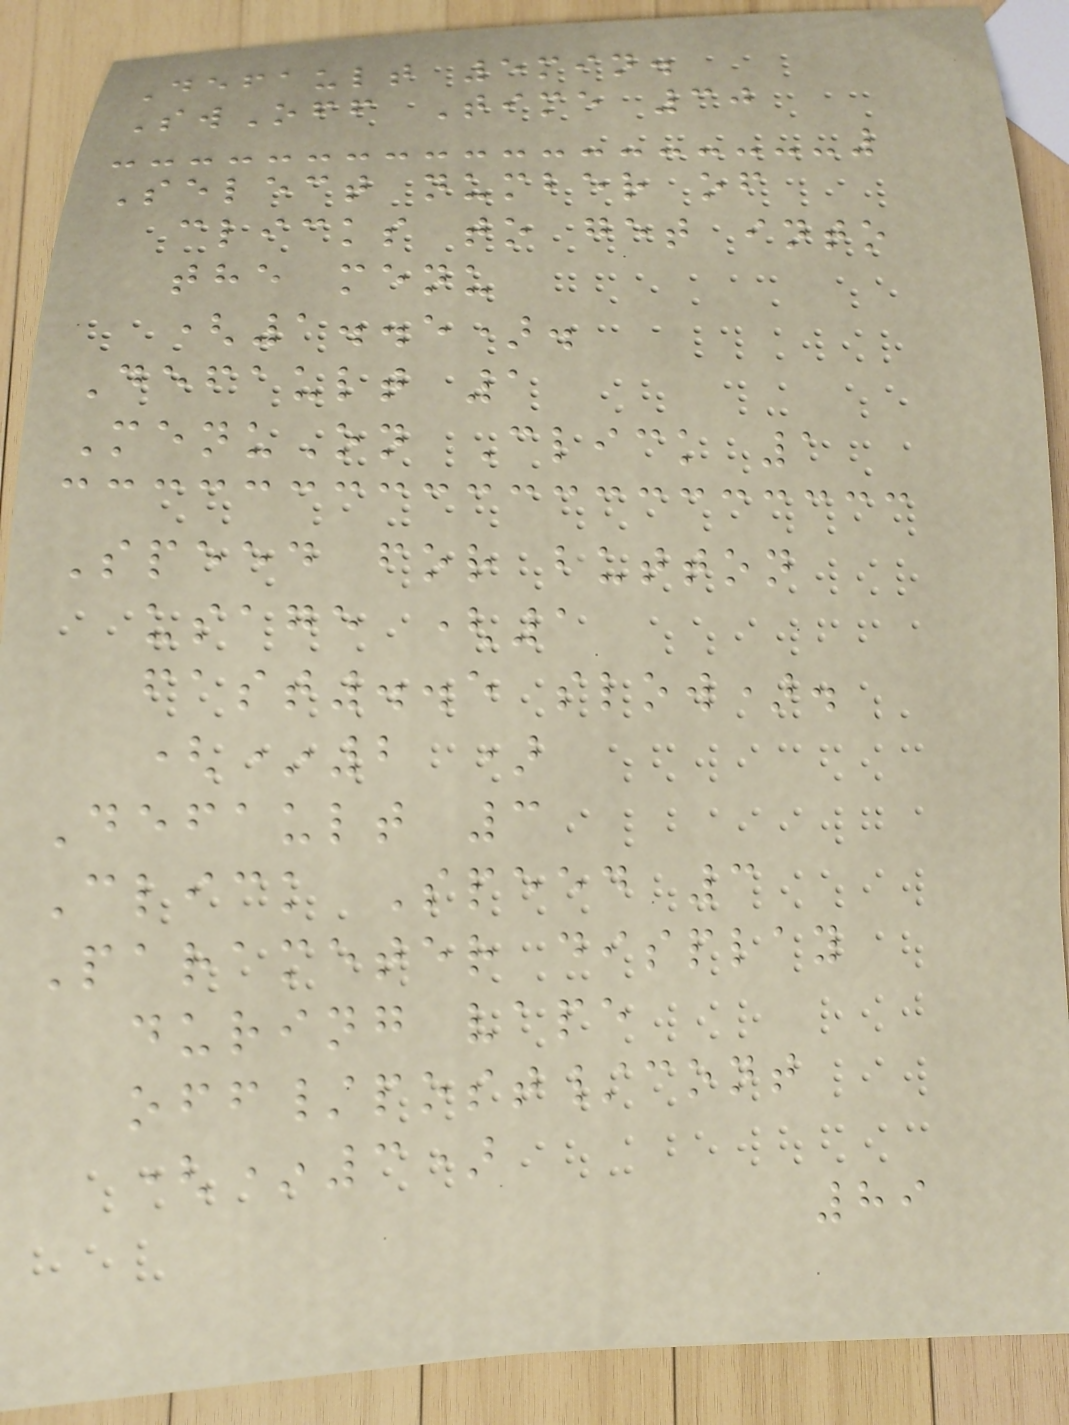Default 5min.
SwOff Time 30
Select number of
clicks to get into
the menu
(1..5).
Default 1
MenuOn Click 1
Speed for button
usage (1
fast..5 slow).
(*2 )
Default 3
Click Speed 3
Parameter display
during vape
off/post/cont
(*3)
89
